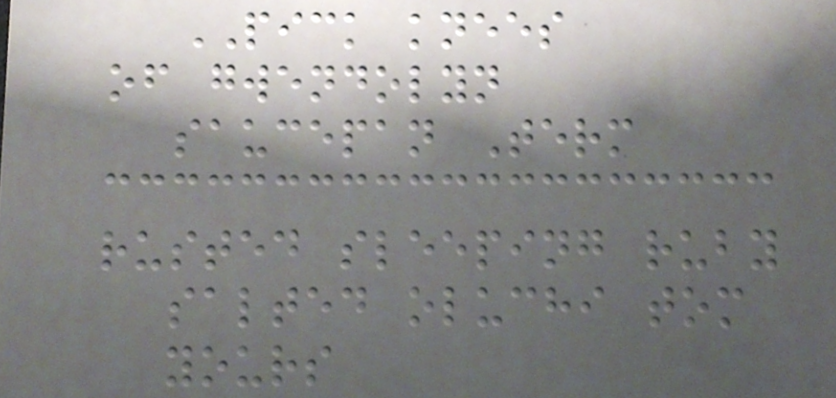PICK knees
of gwendolyn
saucepan Term
rusted sleeping ruby
salted oluchi tom
yours
